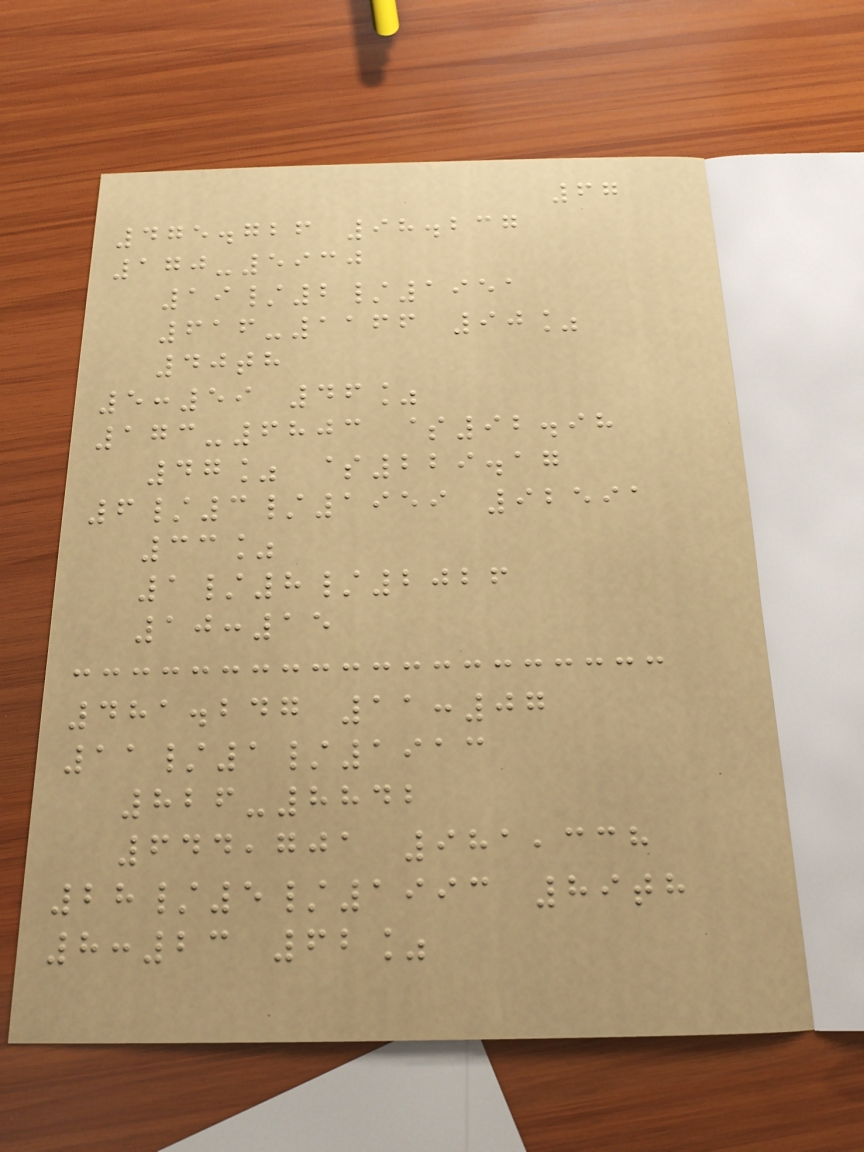67
475.726 98.237
170-5930
19/2/1951
616-1166 90%
40th
5:59 46%
173-6803 $92.98
47% $229.17
6/3/1959 92591
33%
1/8/2026
10:15
481.247 11:07
11/1/1913
826-8842
644,701 981,338
28/5/1993 89th
8:23 62%
